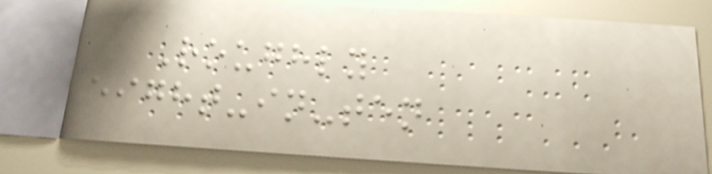Roughly
eight-in-ten
